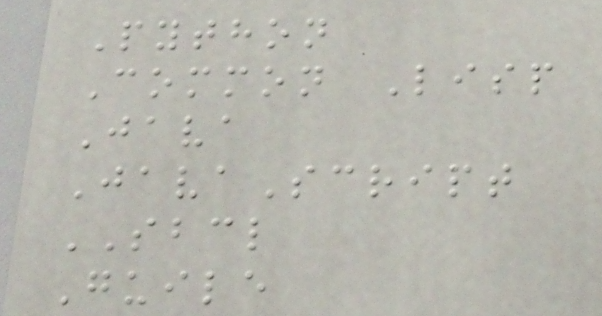Python
Common Lisp
Java
JavaScript
SBCL
Guile
